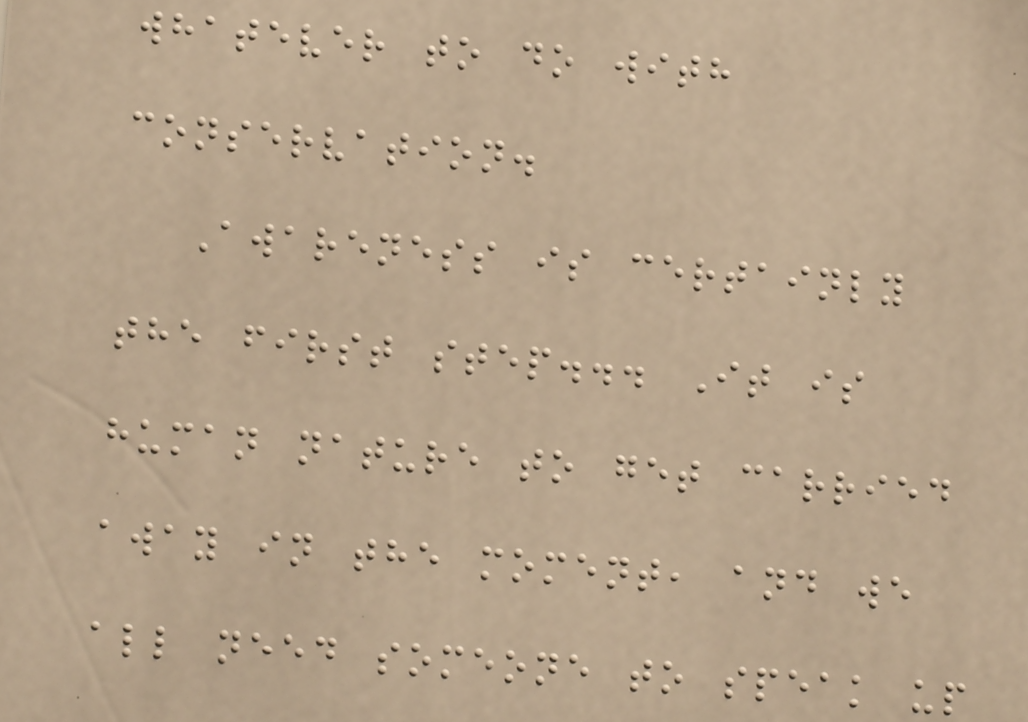whatever to do with
conservation.
Awareness is certainly
the first step... It is
human nature to get carried
away in the moment, and we
all need someone to speak up
